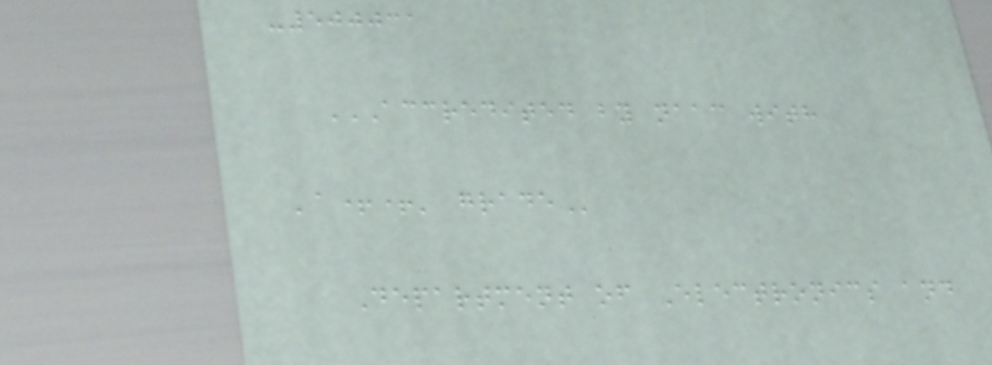-500031
ACCREDITED BY NAAC WITH
'A++' GRADE
Department of Electronics and
